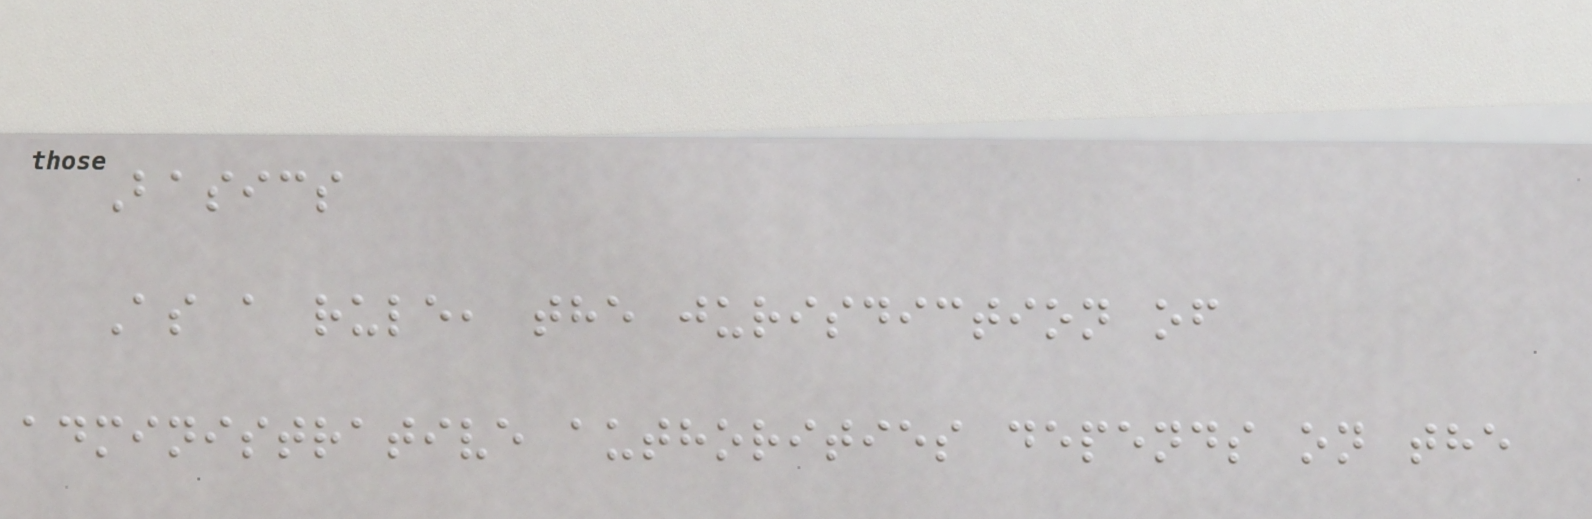Basics
As a rule, the jurisdiction of
administrative authorities depends on the
